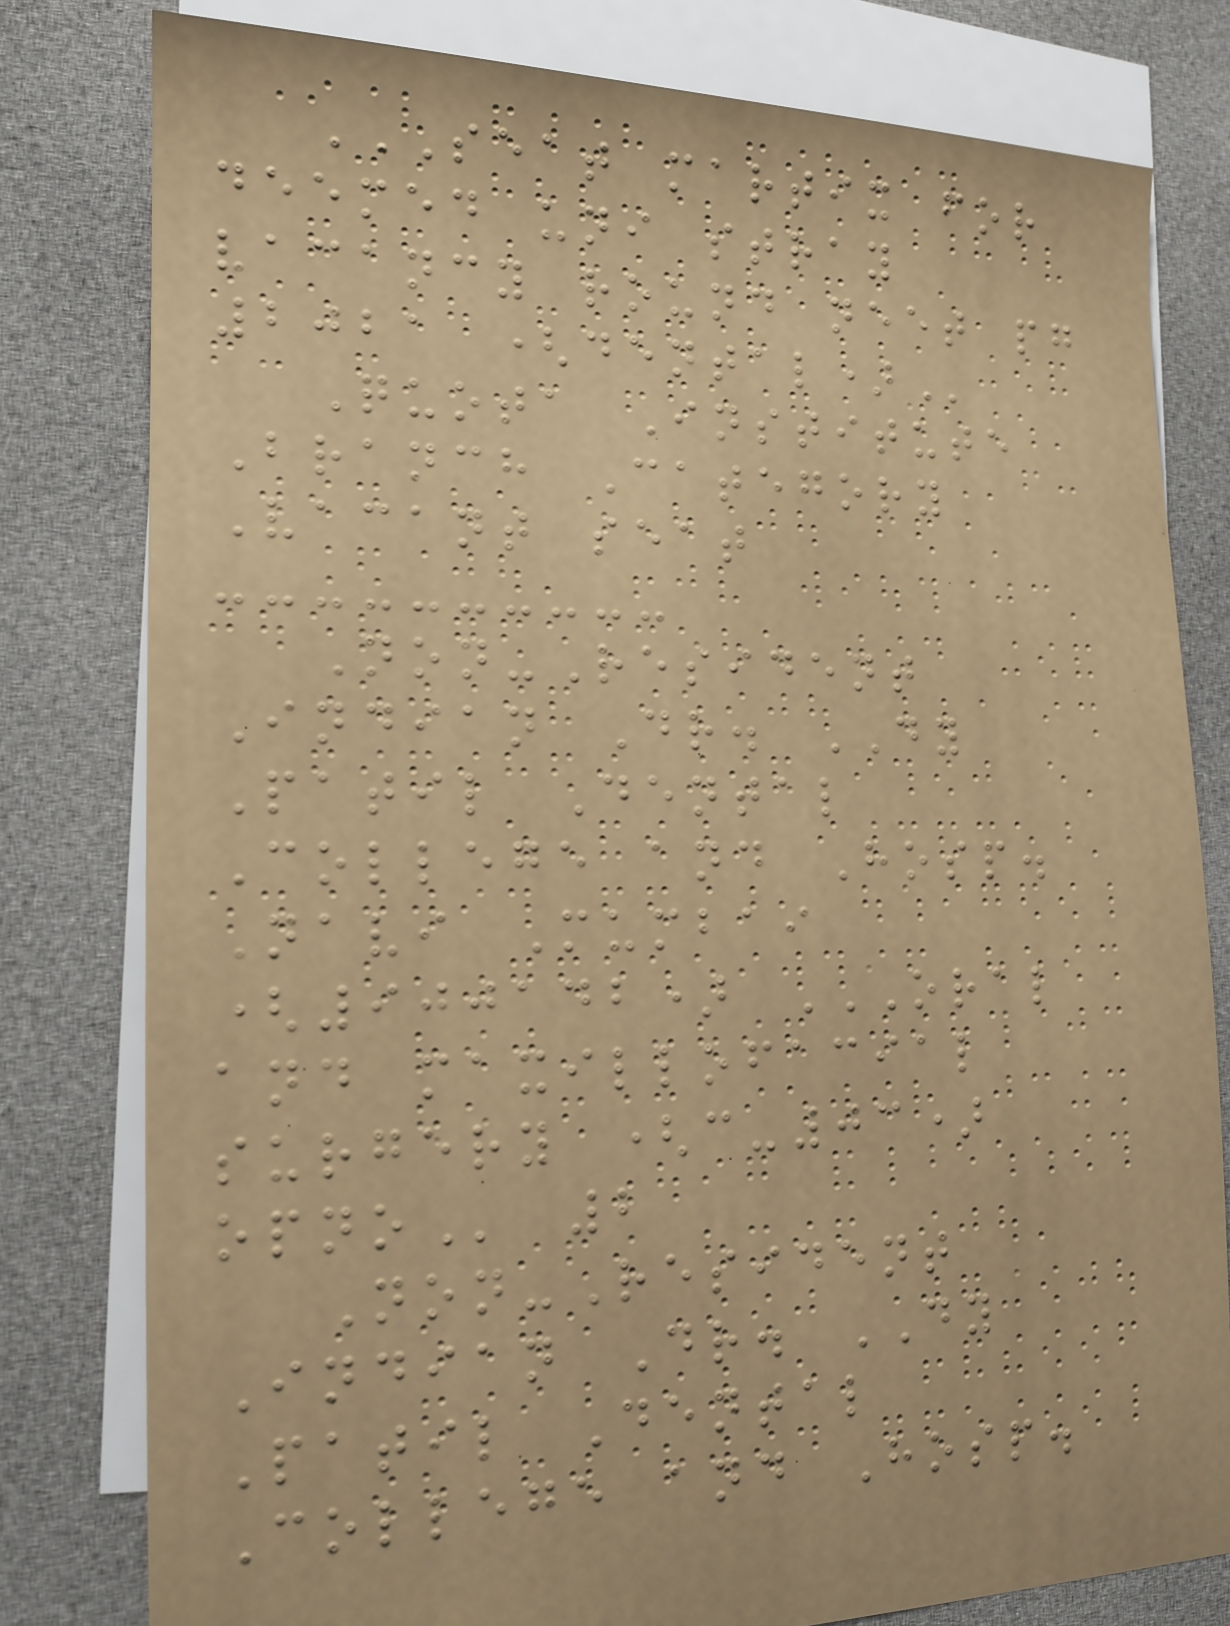SEAT MARTIX FOR
DEEMED UNI STRAY
VACANCY ROUND NEET PG
2021 (DENTAL)
Quota Institute
Branch Category
Vacant seat
Non-Resident
Indian Dr. DY
Patil Dental
College and Hosp.
Navi Mumbai
(900142) ORAL
AND MAXILLOFACIAL
SURGERY (C-03)
OPNO 2
Non-Resident
Indian Dr. DY
Patil Dental
College and Hosp.
